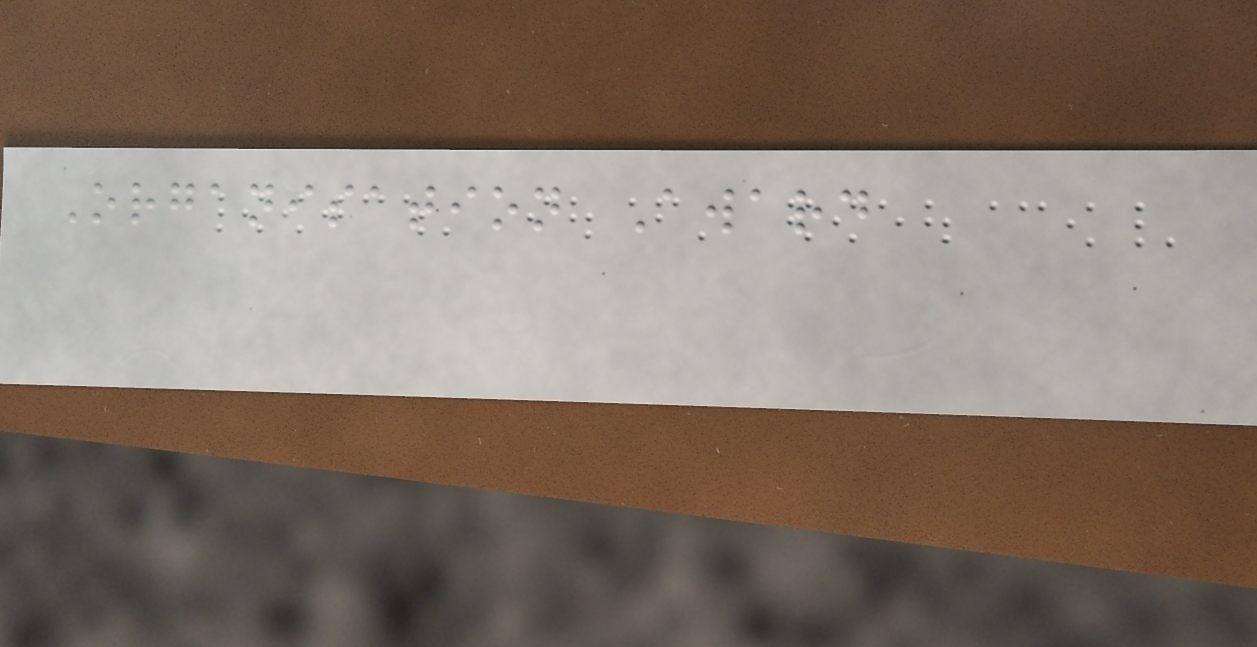Organisation Award
